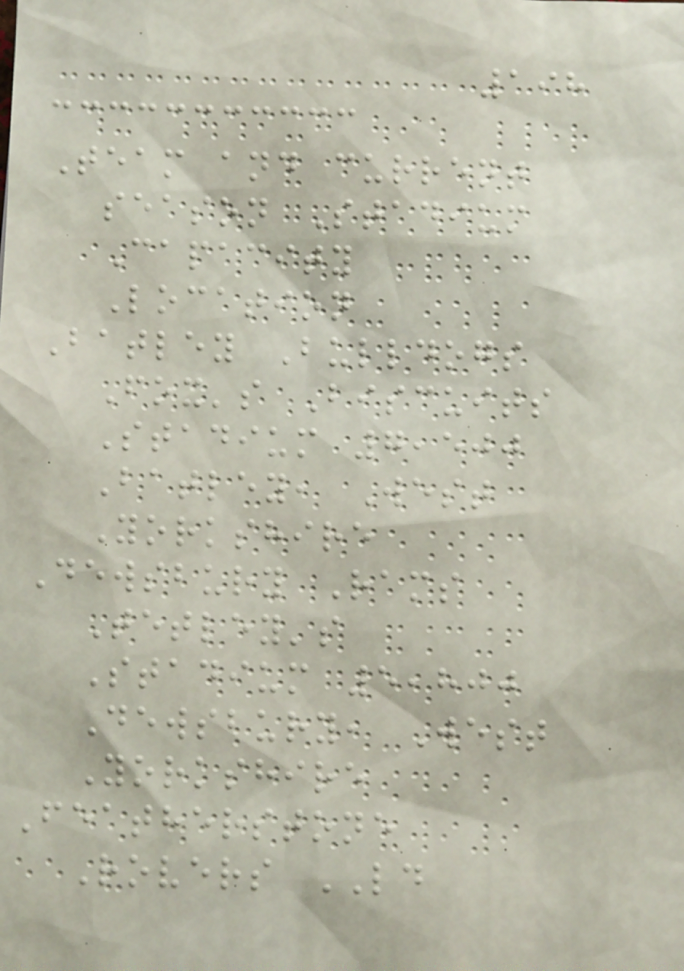198
Team and current
season Stadium
Capacity
Location
Batley Bulldogs
Fox's Biscuits
Stadium 7,500
Batley, West
Yorkshire
Dewsbury Rams
Tetley's
Stadium 5,800
Dewsbury, West
Yorkshire
Featherstone
Rovers LD
